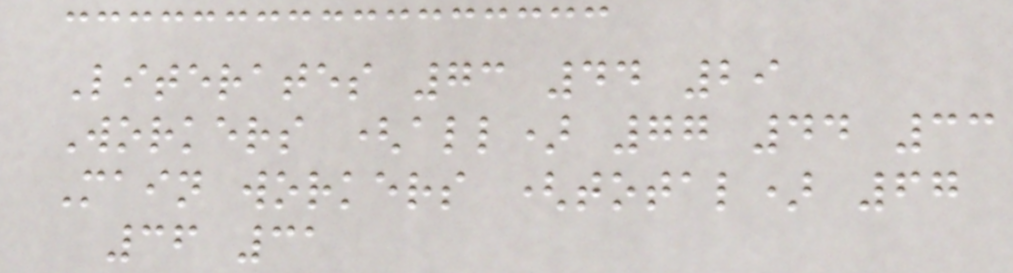Literates 73 44 29
Workers (all) 77 44 33
Main workers (total) 67
36 31
